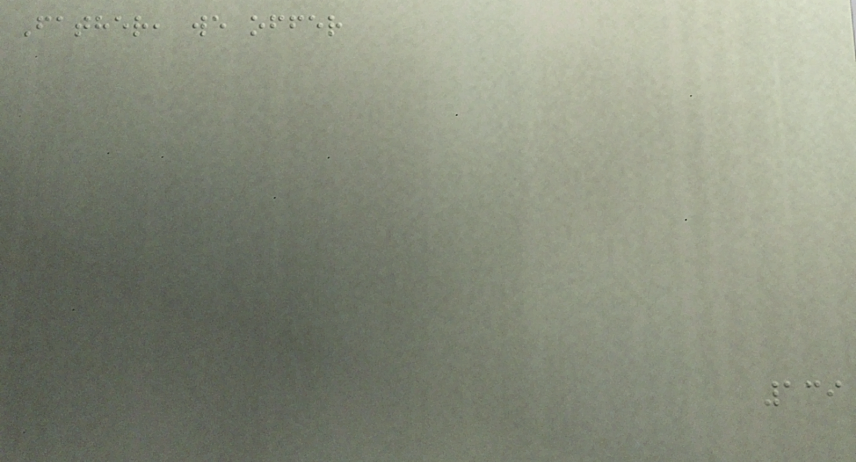Father, we offer
139
